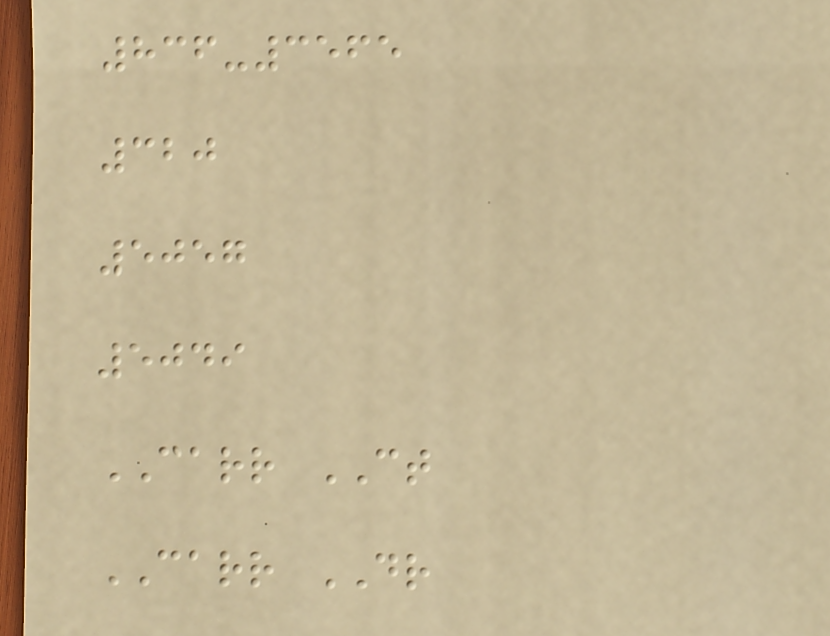836-3565
320
5057
5049
CARR CT
CARR DR
